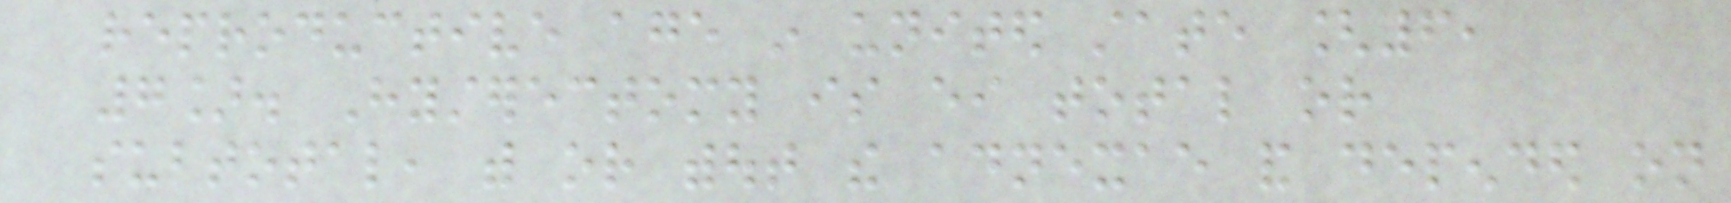reproductive age in united state [6,
7]. Hysterectomy is either total or
subtotal, with or without the adnexae and depended on
